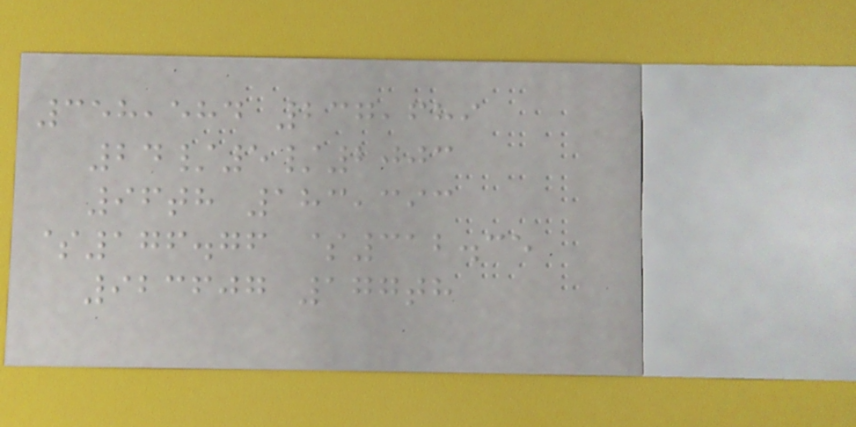358,584 237,689
24/5/2003
96th 183,393
$176.76 $312.35
923607 177th
